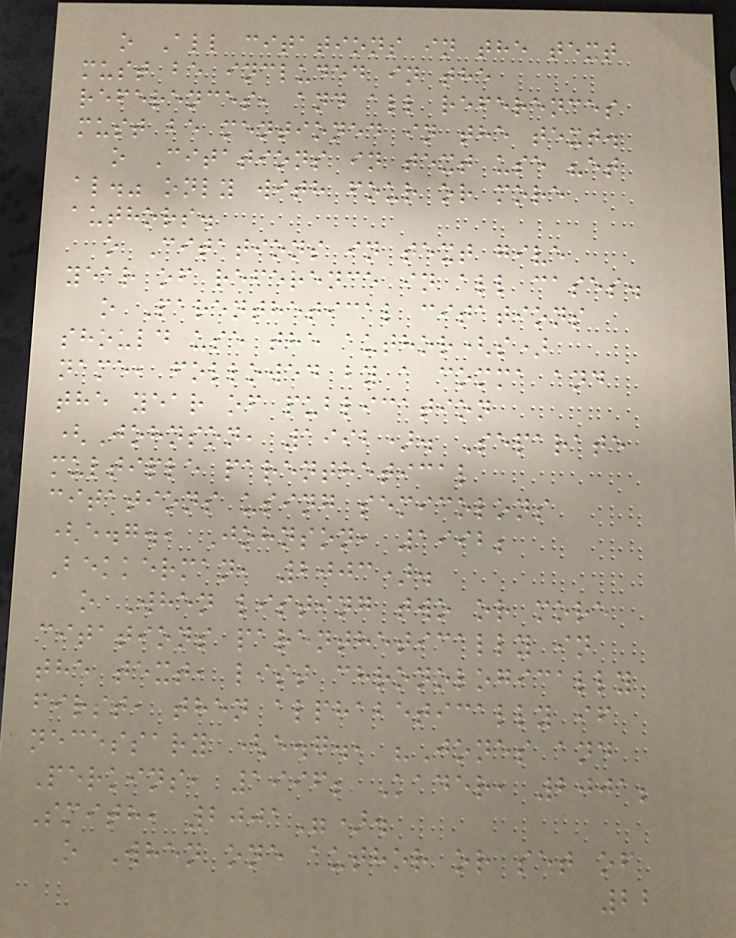o All citations in the text
must be included in the
references, and all references
must be mentioned in the text.
o Citations in text use "et
al." only with four or more
authors.
o Citations in text give
year of reference in all cases.
o Parenthetical citations
should use the author(s)
name, followed by a comma and
the year of publication
(Johnson, 1992). Separate
multiple parenthetical
citations using semicolons
(e.g., Johnson, 1992;
Bekkerman, 2003).
o When listing two or more
citations parenthetically in
the text, list chronologically
first, then alphabetically if
necessary (e.g., "Jones and
Perkins, 1996; Kader, 2001;
Smith, 2001").
o When one author or set of
22
